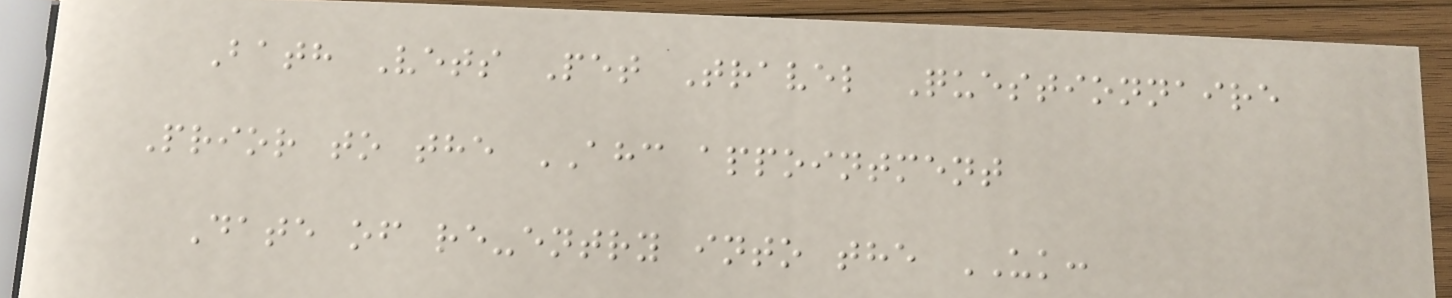Bath Vets Pet Travel Questionnaire
Prior to the AHC appointment
Date of re-entry into the UK:
